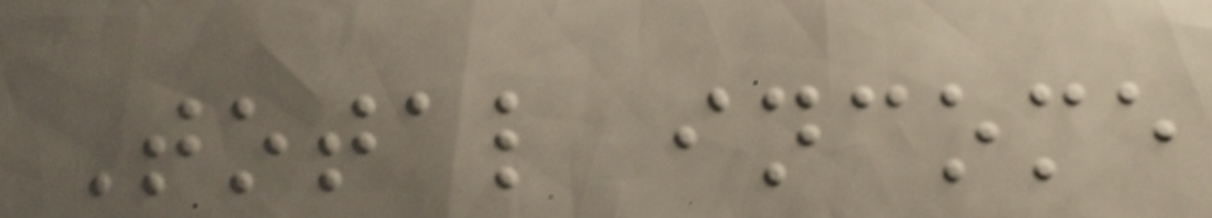Total income
